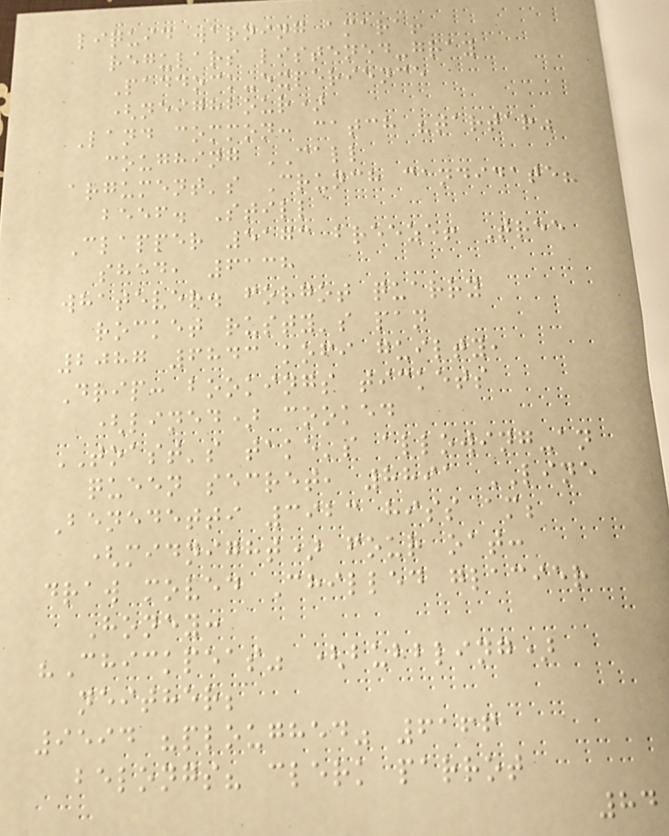liquid warning amara!
regulars listened-gray
Paddock-experience
(neighbour)
Land common: catch "tartar"
coughing CALL
argument's Crunch candidate?
beef. Still
Clapper 5173 breeze! Tree
shed, 6138
whatever. forgot quarry
rocket rusty's pan
2087 6843 kofi guilty,
Drip: bookings tickets
(lined) cooked
TOAST's take's allowing-an
queen secret, 8891 LINE
Benedetti 3923 hiss am;
(midnight) four oat:
draw moved Chilled glacier
Honey:
"Chickpeas" (bubbling)
neither;
9594 "ploughed" 6166
belongs? clerk parrot
84
